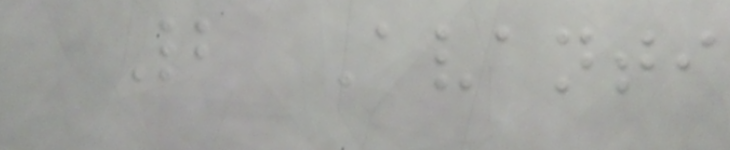2 Avanti
